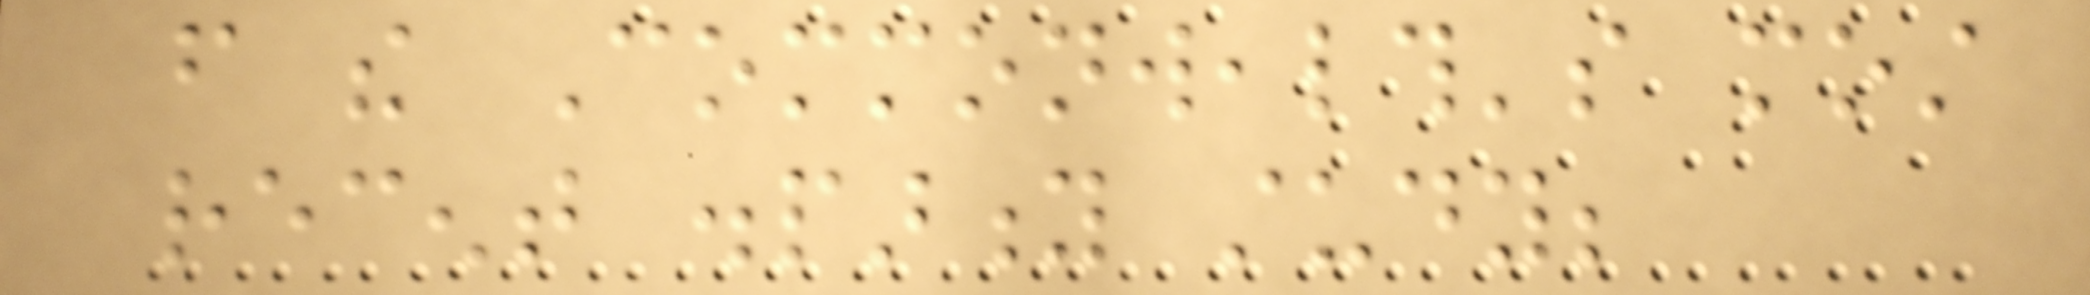from the Commonwealth's most
recent disparity study;
